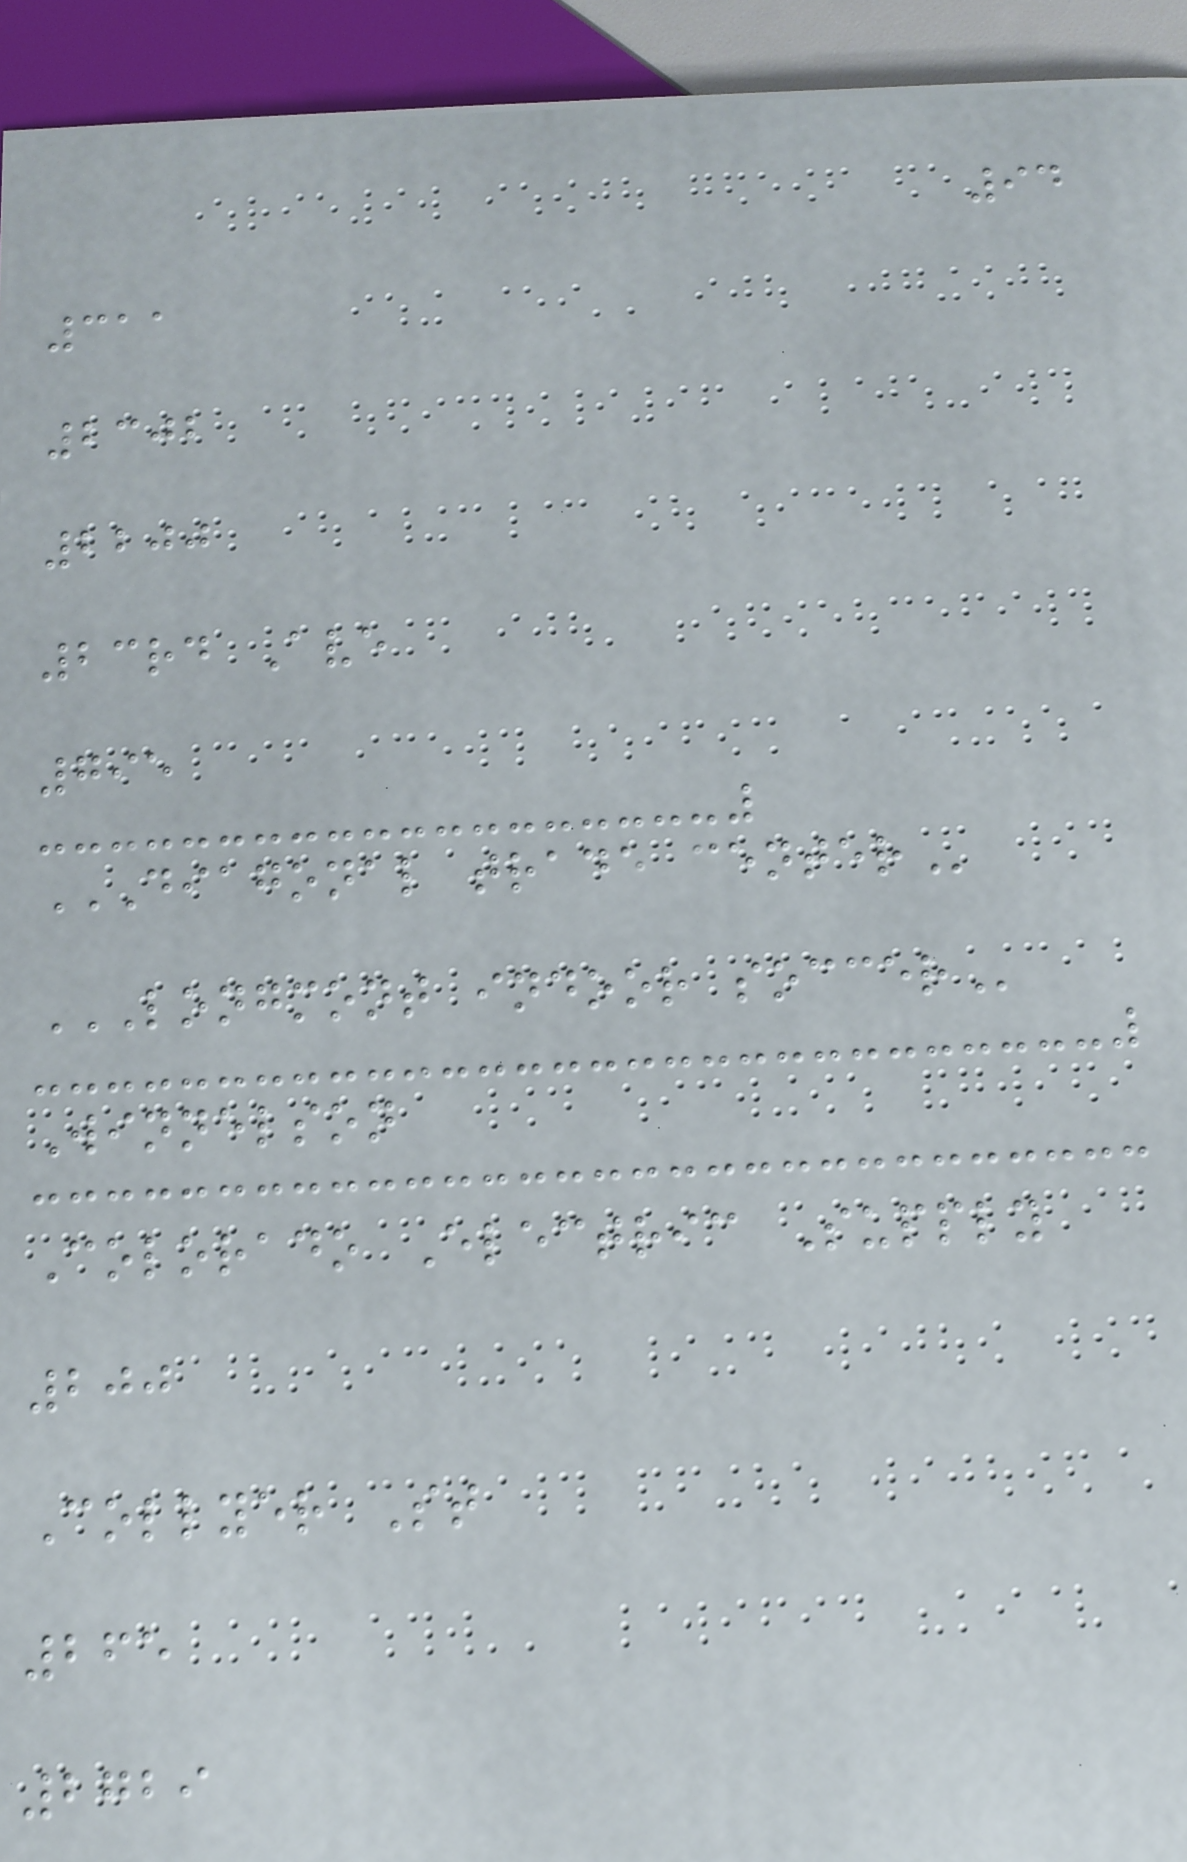94
311
2302
2200
23rd Ave
795
DIAGONAL TRADE CENTER
LONGMONT INDOOR SOCCER
Winnelson
Colorado Electric Supply
200
Collyer St
265
2729
